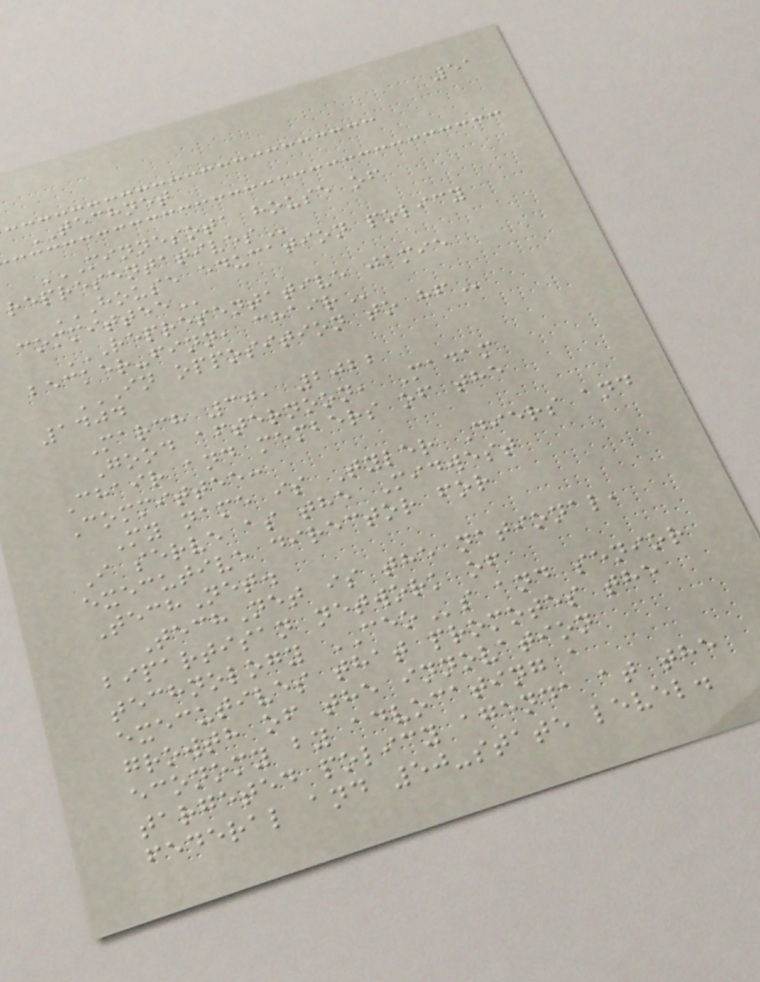51
TECHNET
MINNESOTA HOUSE OF
REPRESENTATIVES
HOUSE EDUCATION POLICY
COMMITTEE
REPRESENTATIVE JAMIE
BECKER-FINN, CHAIR
IN OPPOSITION TO HF
1404
March 30, 2022
Good afternoon, Madam
Chair and members of the
Committee:
My name is Tyler Diers and
I serve as the Midwest
executive director for
TechNet.
TechNet is the national,
bipartisan network of
technology CEOs and senior
executives that promotes the
growth of the innovation
economy by advocating a
targeted policy agenda at the
federal and 50-state level.
